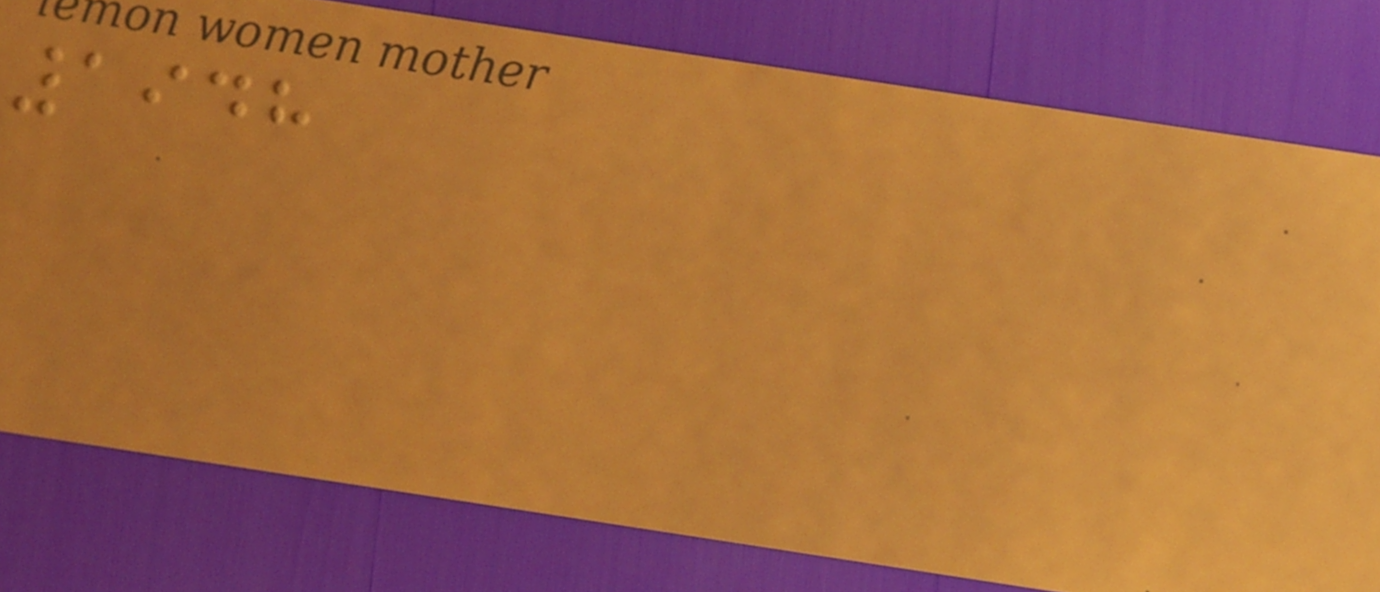1948
